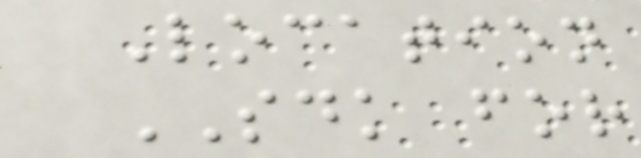Location
SDK for
